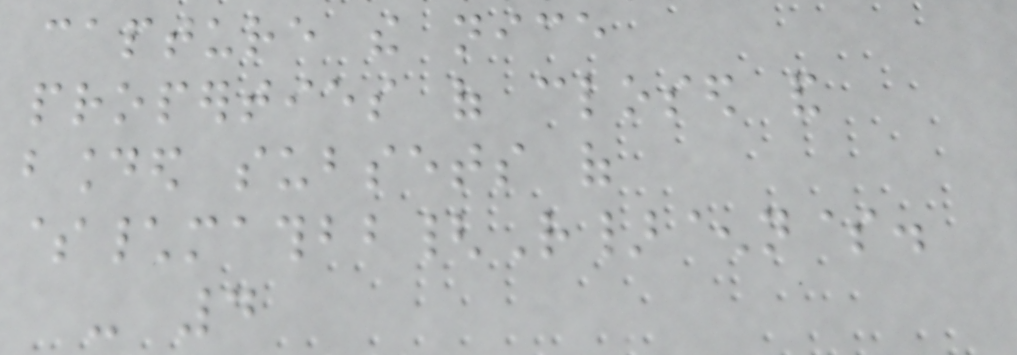capture the nice
properties of closed and
bounded subsets of
$\mathbb{R}^n$.
- 4
